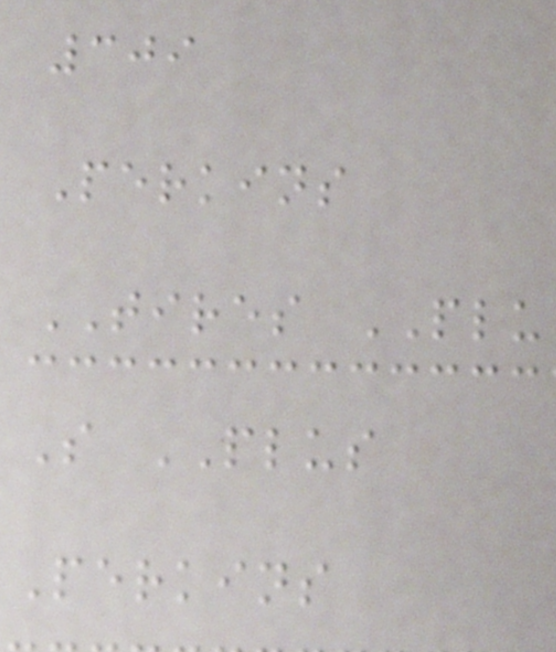309
Perkins
TIRES PLU
S PLUS
Perkins
